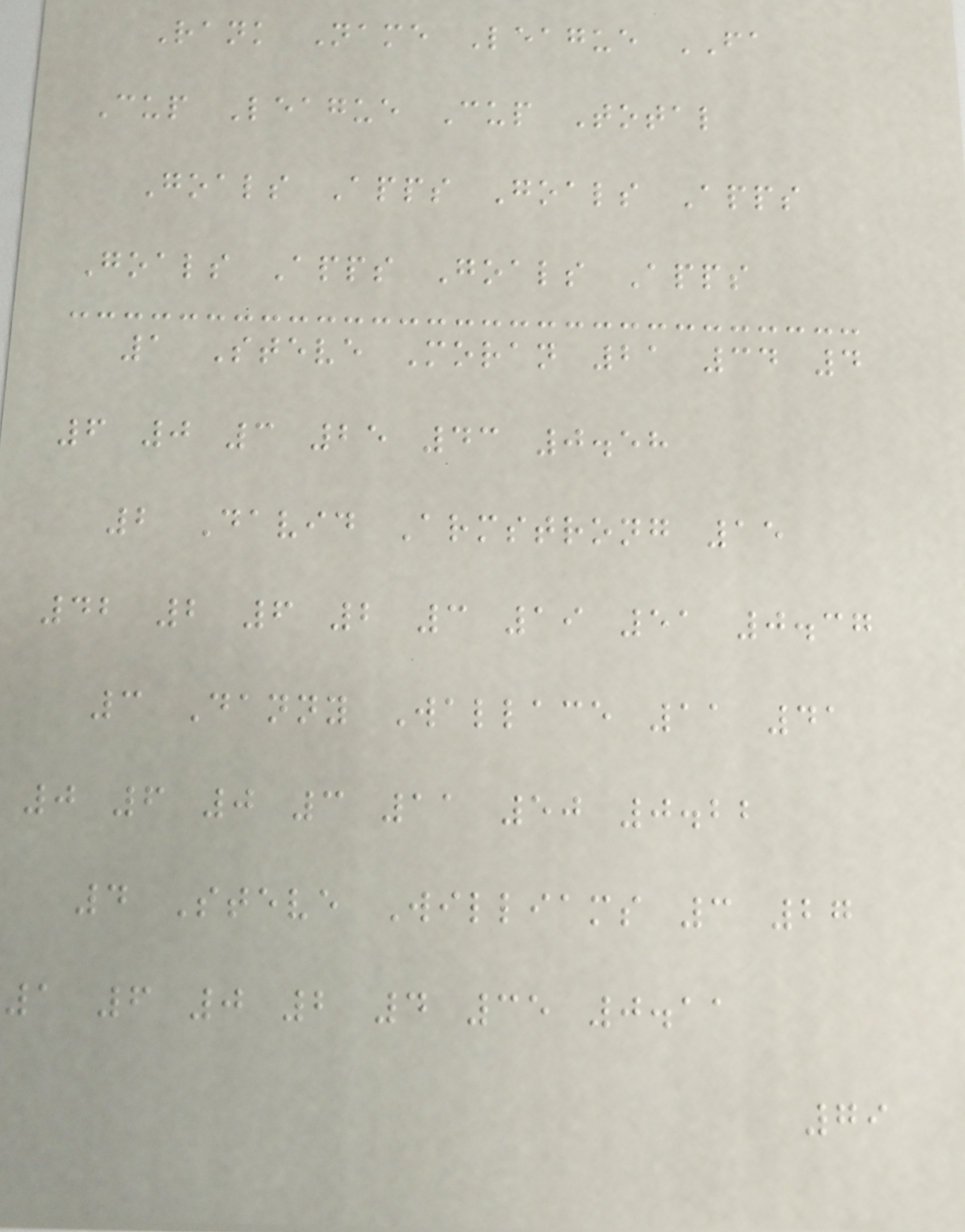Rank Name League FA
Cup League Cup Total
Goals Apps Goals Apps
Goals Apps Goals Apps
1 Steve Moran 21 34 4
6 0 3 25 43 0.58
2 David Armstrong 15
42 2 6 2 3 19 51 0.37
3 Danny Wallace 11 41
0 6 0 3 11 50 0.22
4 Steve Williams 3 27
1 6 0 2 4 35 0.11
79
